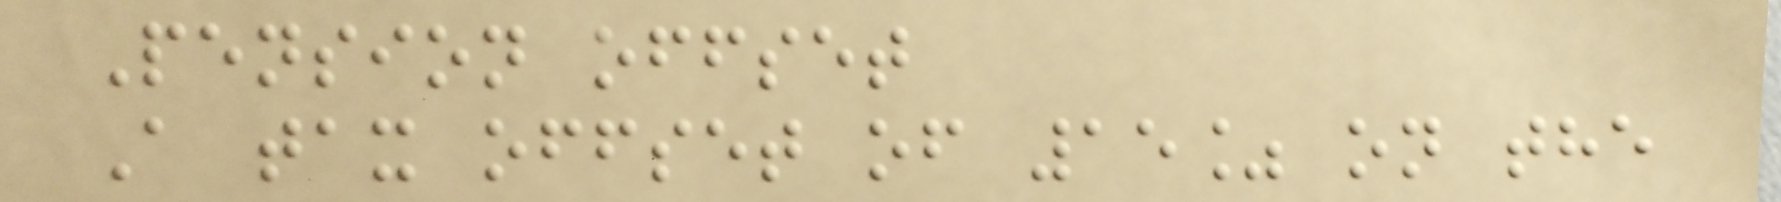Pension offset
A tax offset of 15% on the
